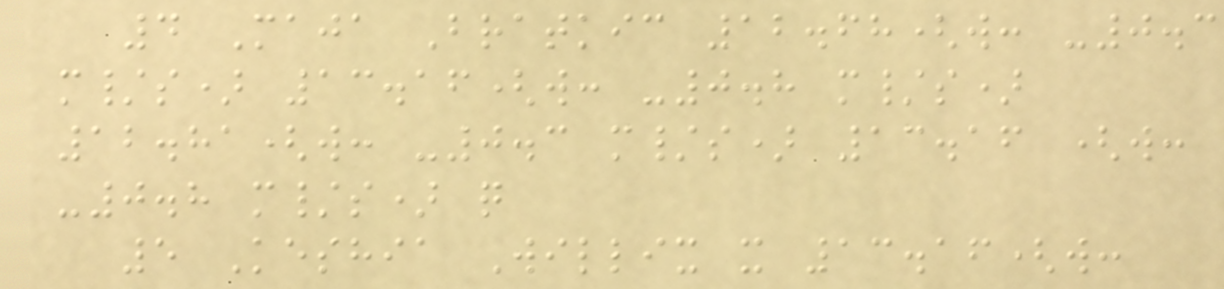4 Maja Bratkic 12.68(w: -0.3
m/s) 13.16(w: -0.8 m/s)
12.81(w: -0.3 m/s) 13.16 (w:
-0.8 m/s) q
5 Keshia Willix x 13.16(w:
